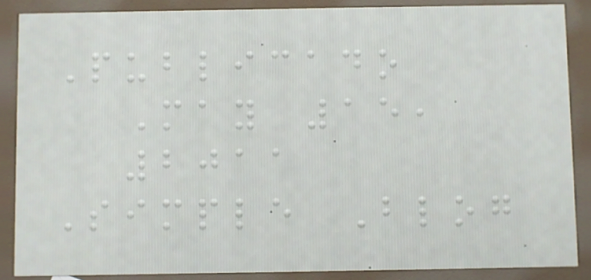Publicado
May 15,
2011
Simple Blog
